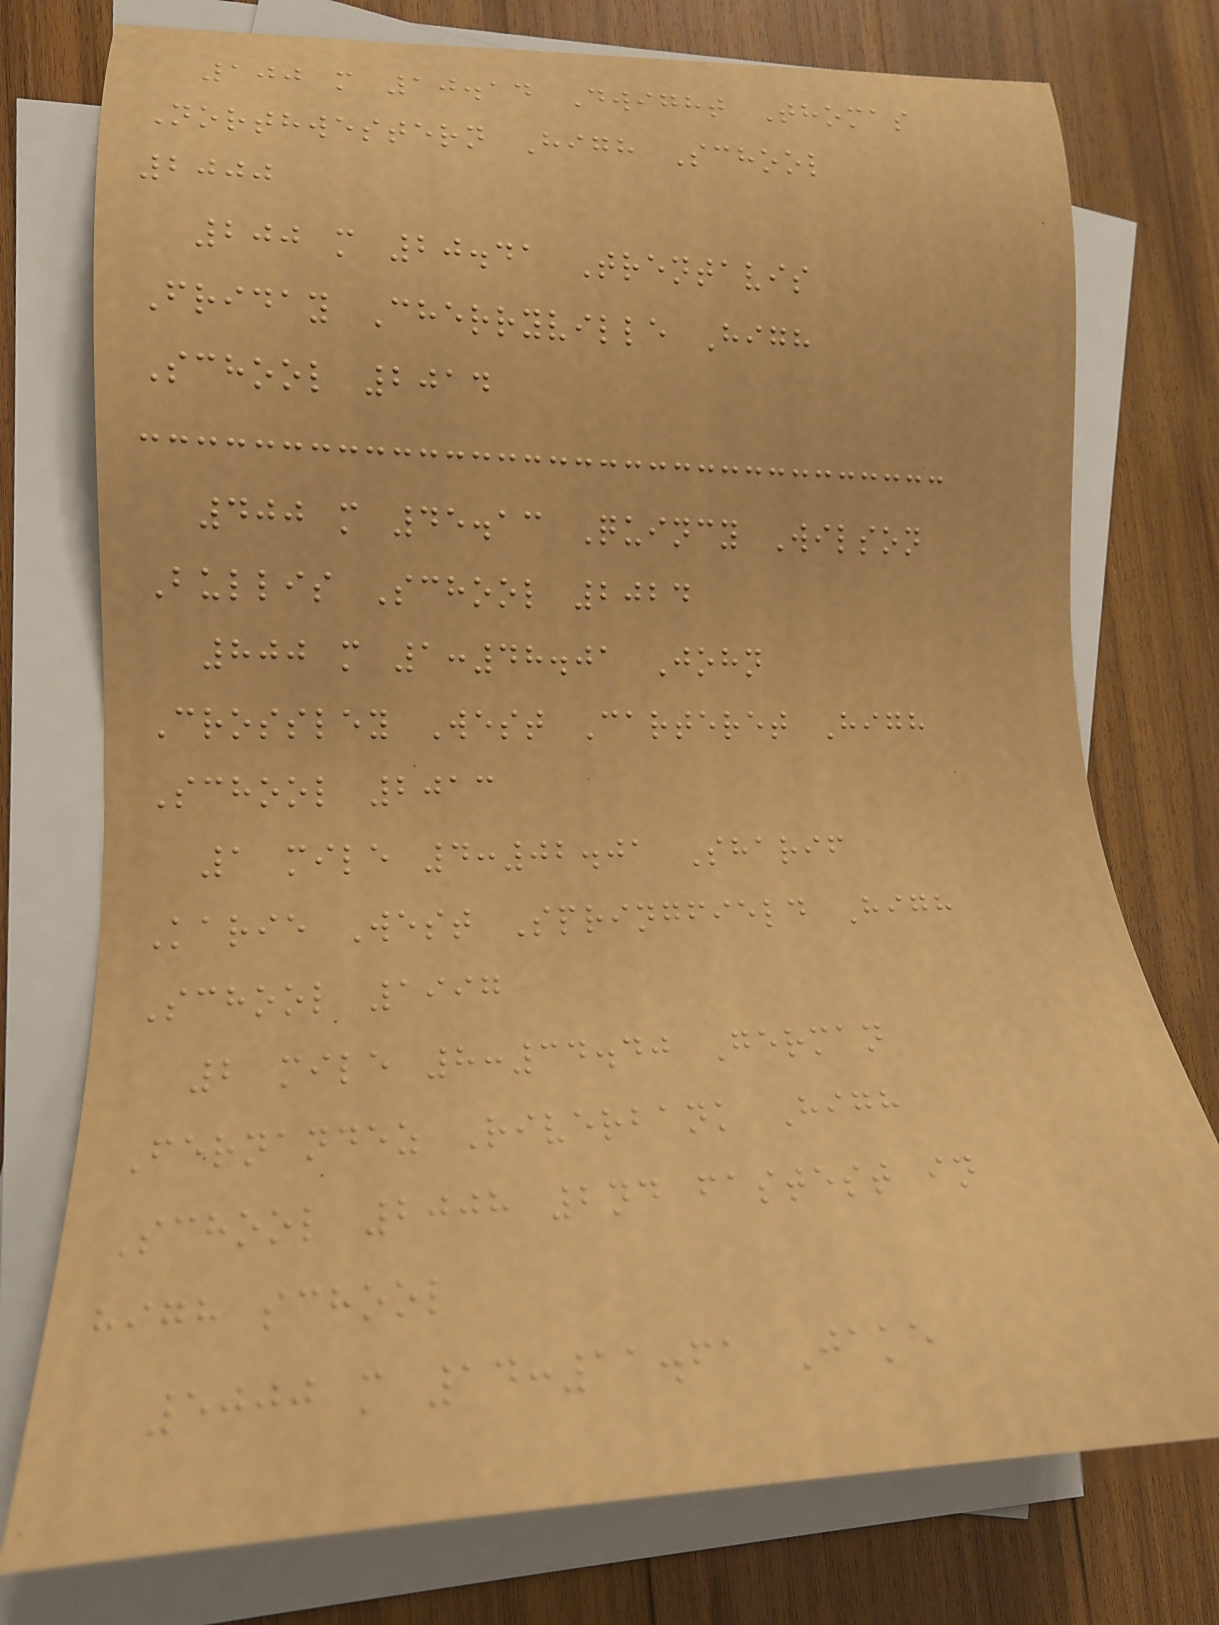100 m 10.14 Dwight Thomas
Northwestern High School
2000
200 m 20.41 Trentavis
Friday Cherryville High
School 2014
400 m 45.13 Quincy Wilson
Bullis School 2024
800 m 1:48.01 John
Crossley West Carteret High
School 2013
1 mile 4:02.01 Sharif
Karie West Springfield High
School 1997
2 mile 8:34.40 German
Fernandez Riverbank High
School 2008 2nd fastest in
high school
5000 m 14:11.61 Jake
